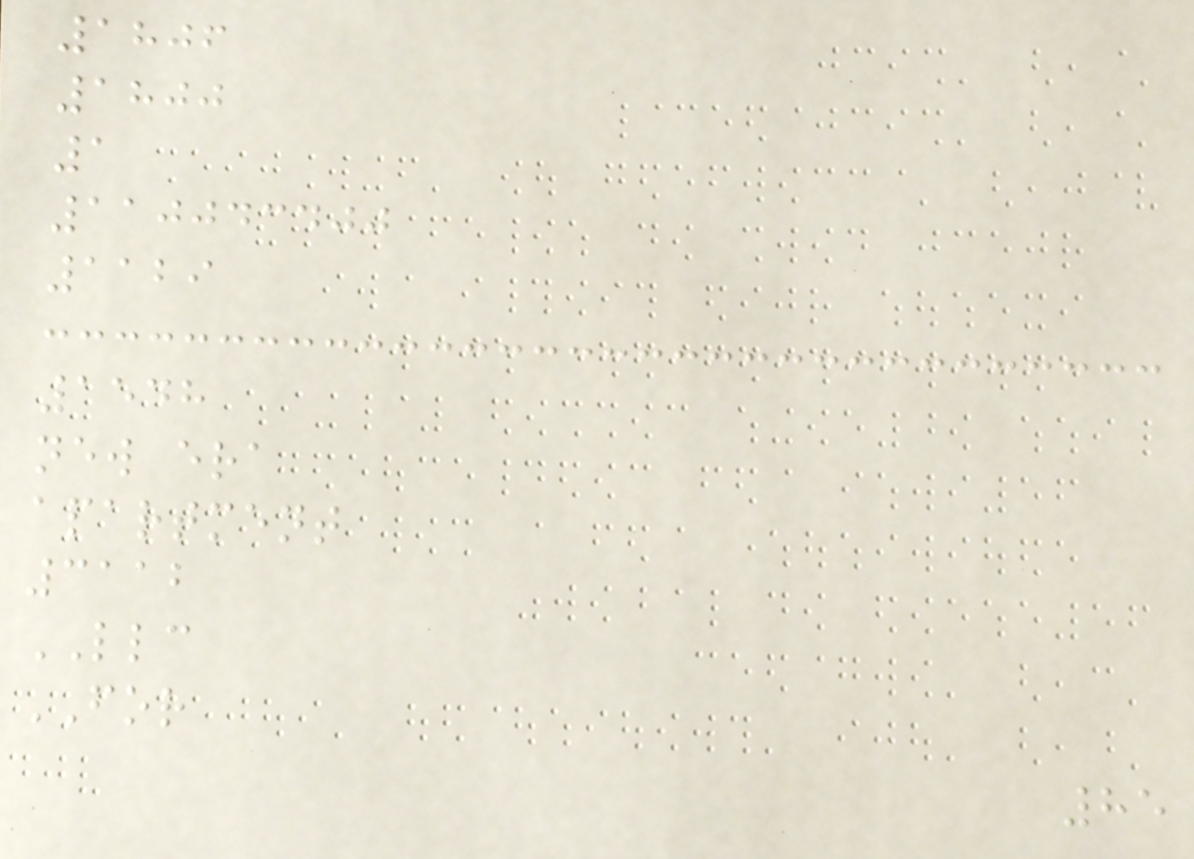1806
1800
1
110043400
1129
1548
new era
apartment
3112
LLC
FOR
85
